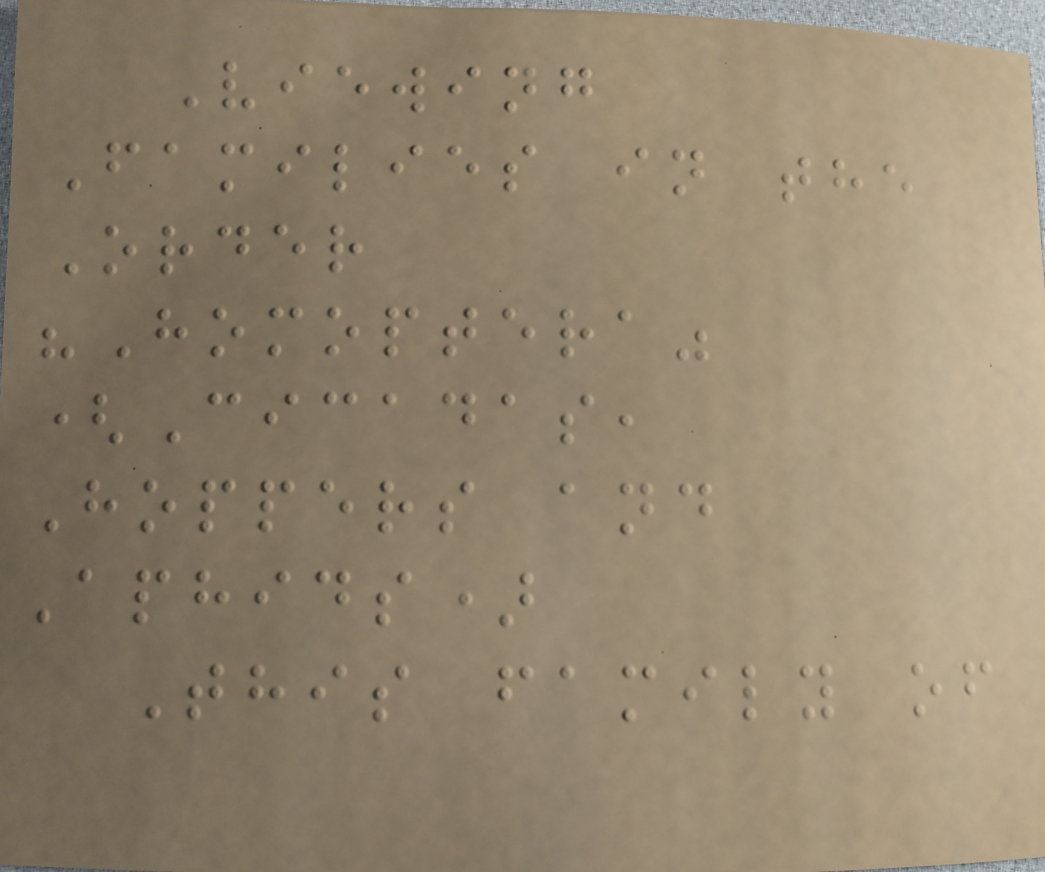Viewing
Families in the
Order
"Homoptera"
(Cicadas,
Hoppers and
Aphids)
This family of
